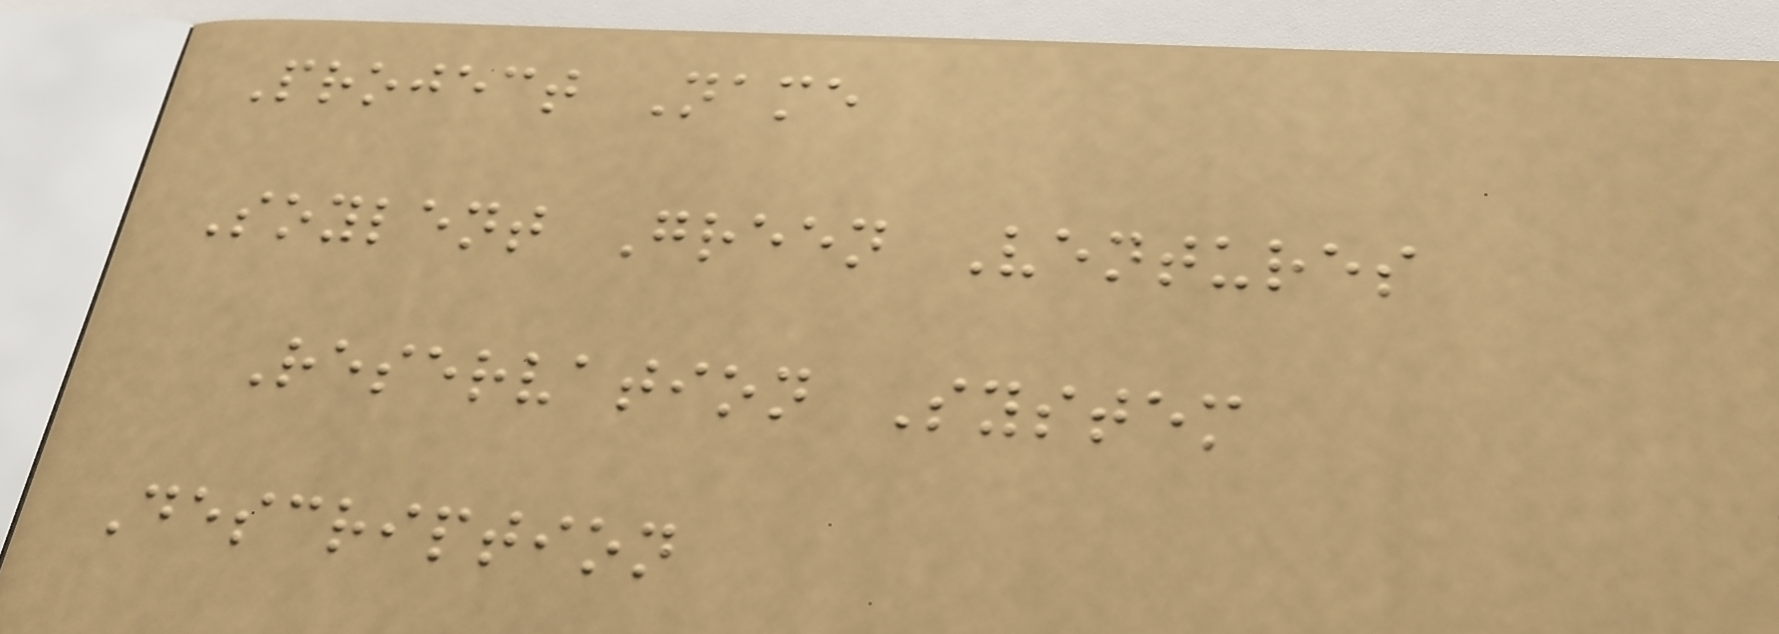Project Name
Soylent Green Ventures
Reservation System
Description
